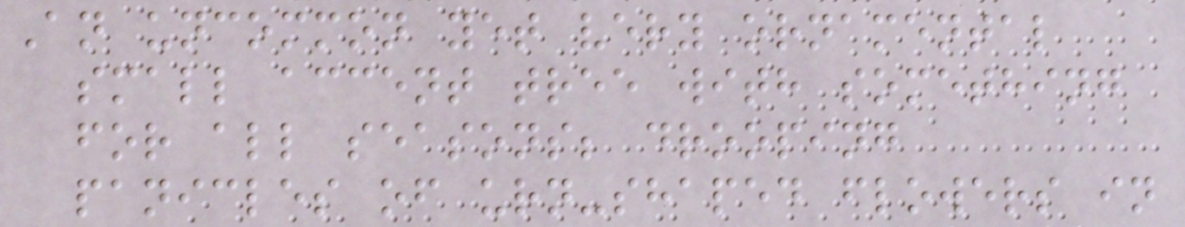An uncommon yet very ornamental
small accent tree with something
for all seasons; drooping
panicles of urn-shaped flowers in
